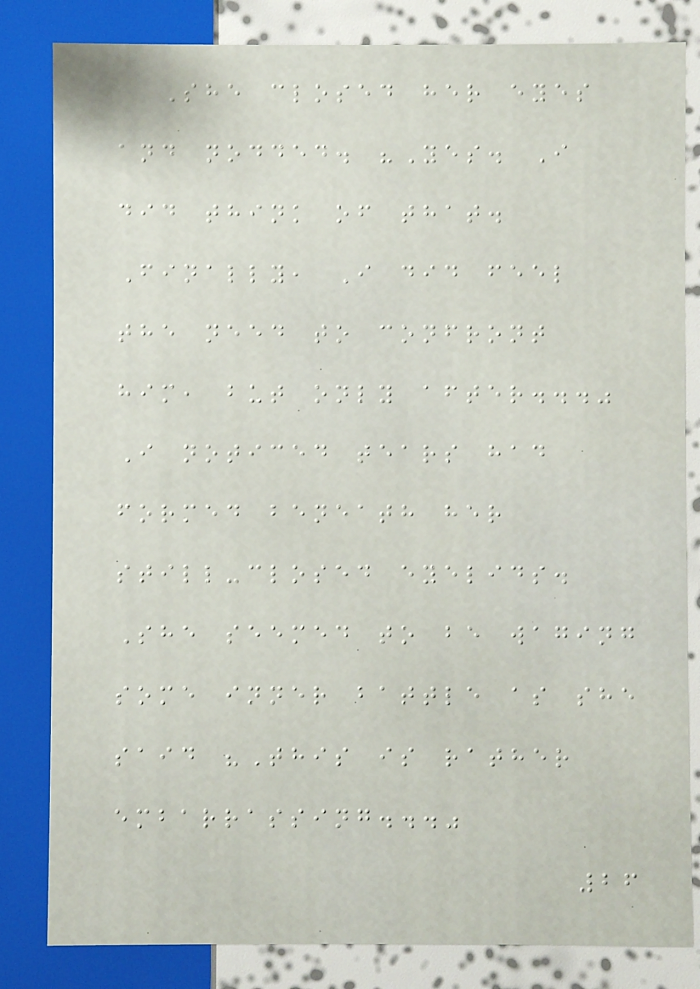She closed her eyes
and nodded. "Yes. I
did think of that.
Finally, I did feel
the need to confront
him, but only after..."
I noticed tears had
formed beneath her
still-closed eyelids.
She seemed to be waging
some inner battle as she
said "This is rather
embarrassing..."
26
